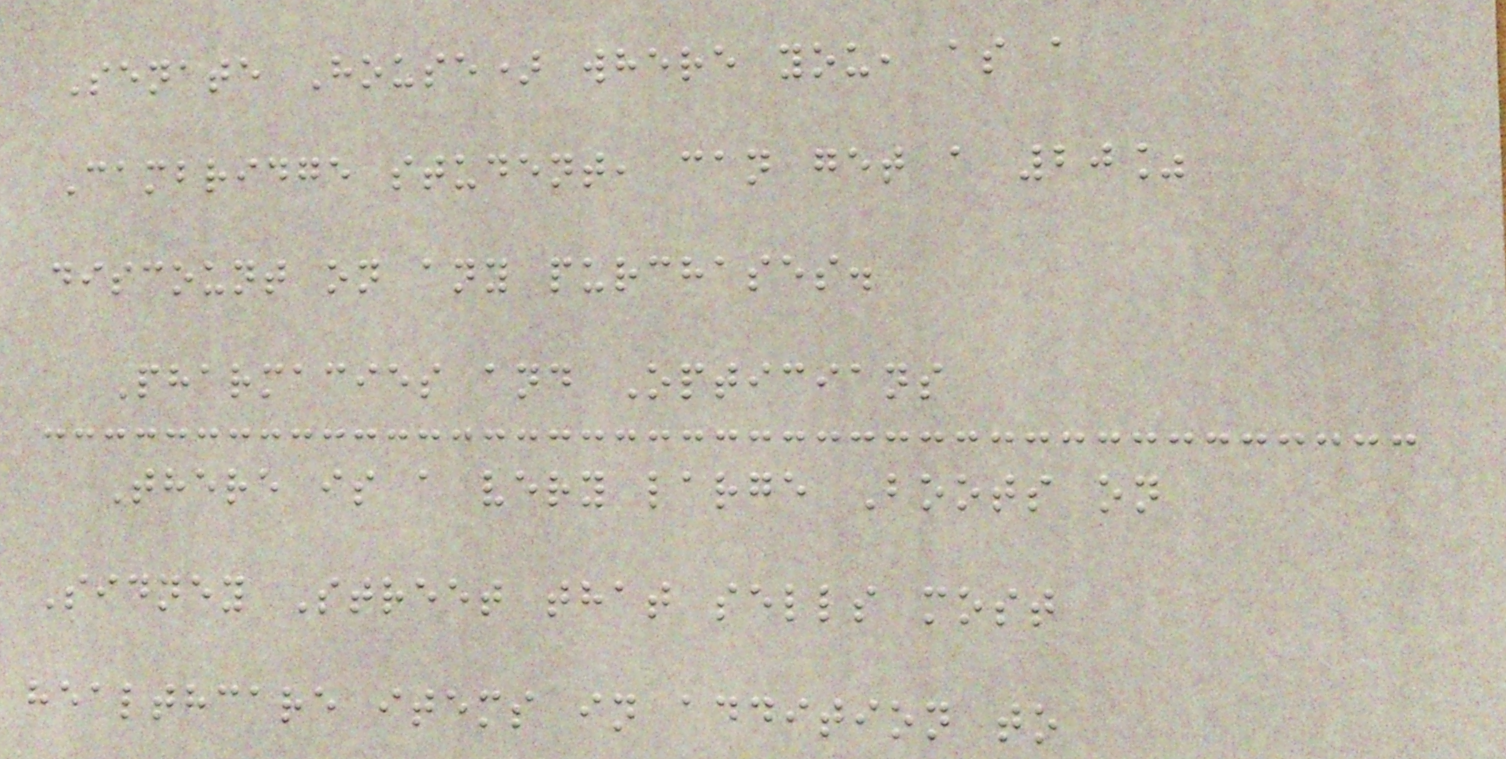Senate House) where you, as a
Cambridge student, can get a 20%
discount on any purchases.
Pharmacies and Opticians
There is a very large Boots on
Sidney Street that sells most
healthcare items in addition to
